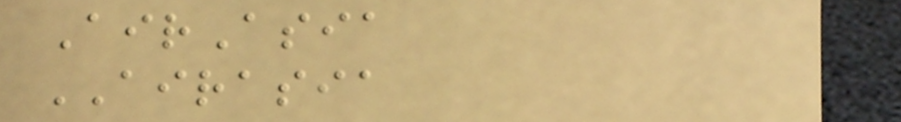AirAsia
AIRASIA
